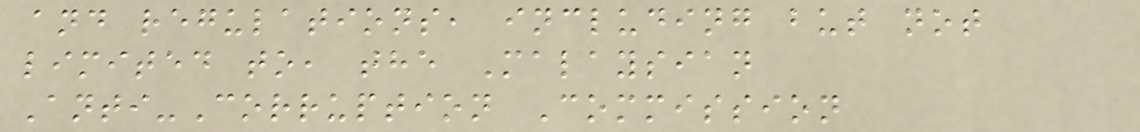and regulations, including but not
limited to, the Malaysian
Anti-Corruption Commission
